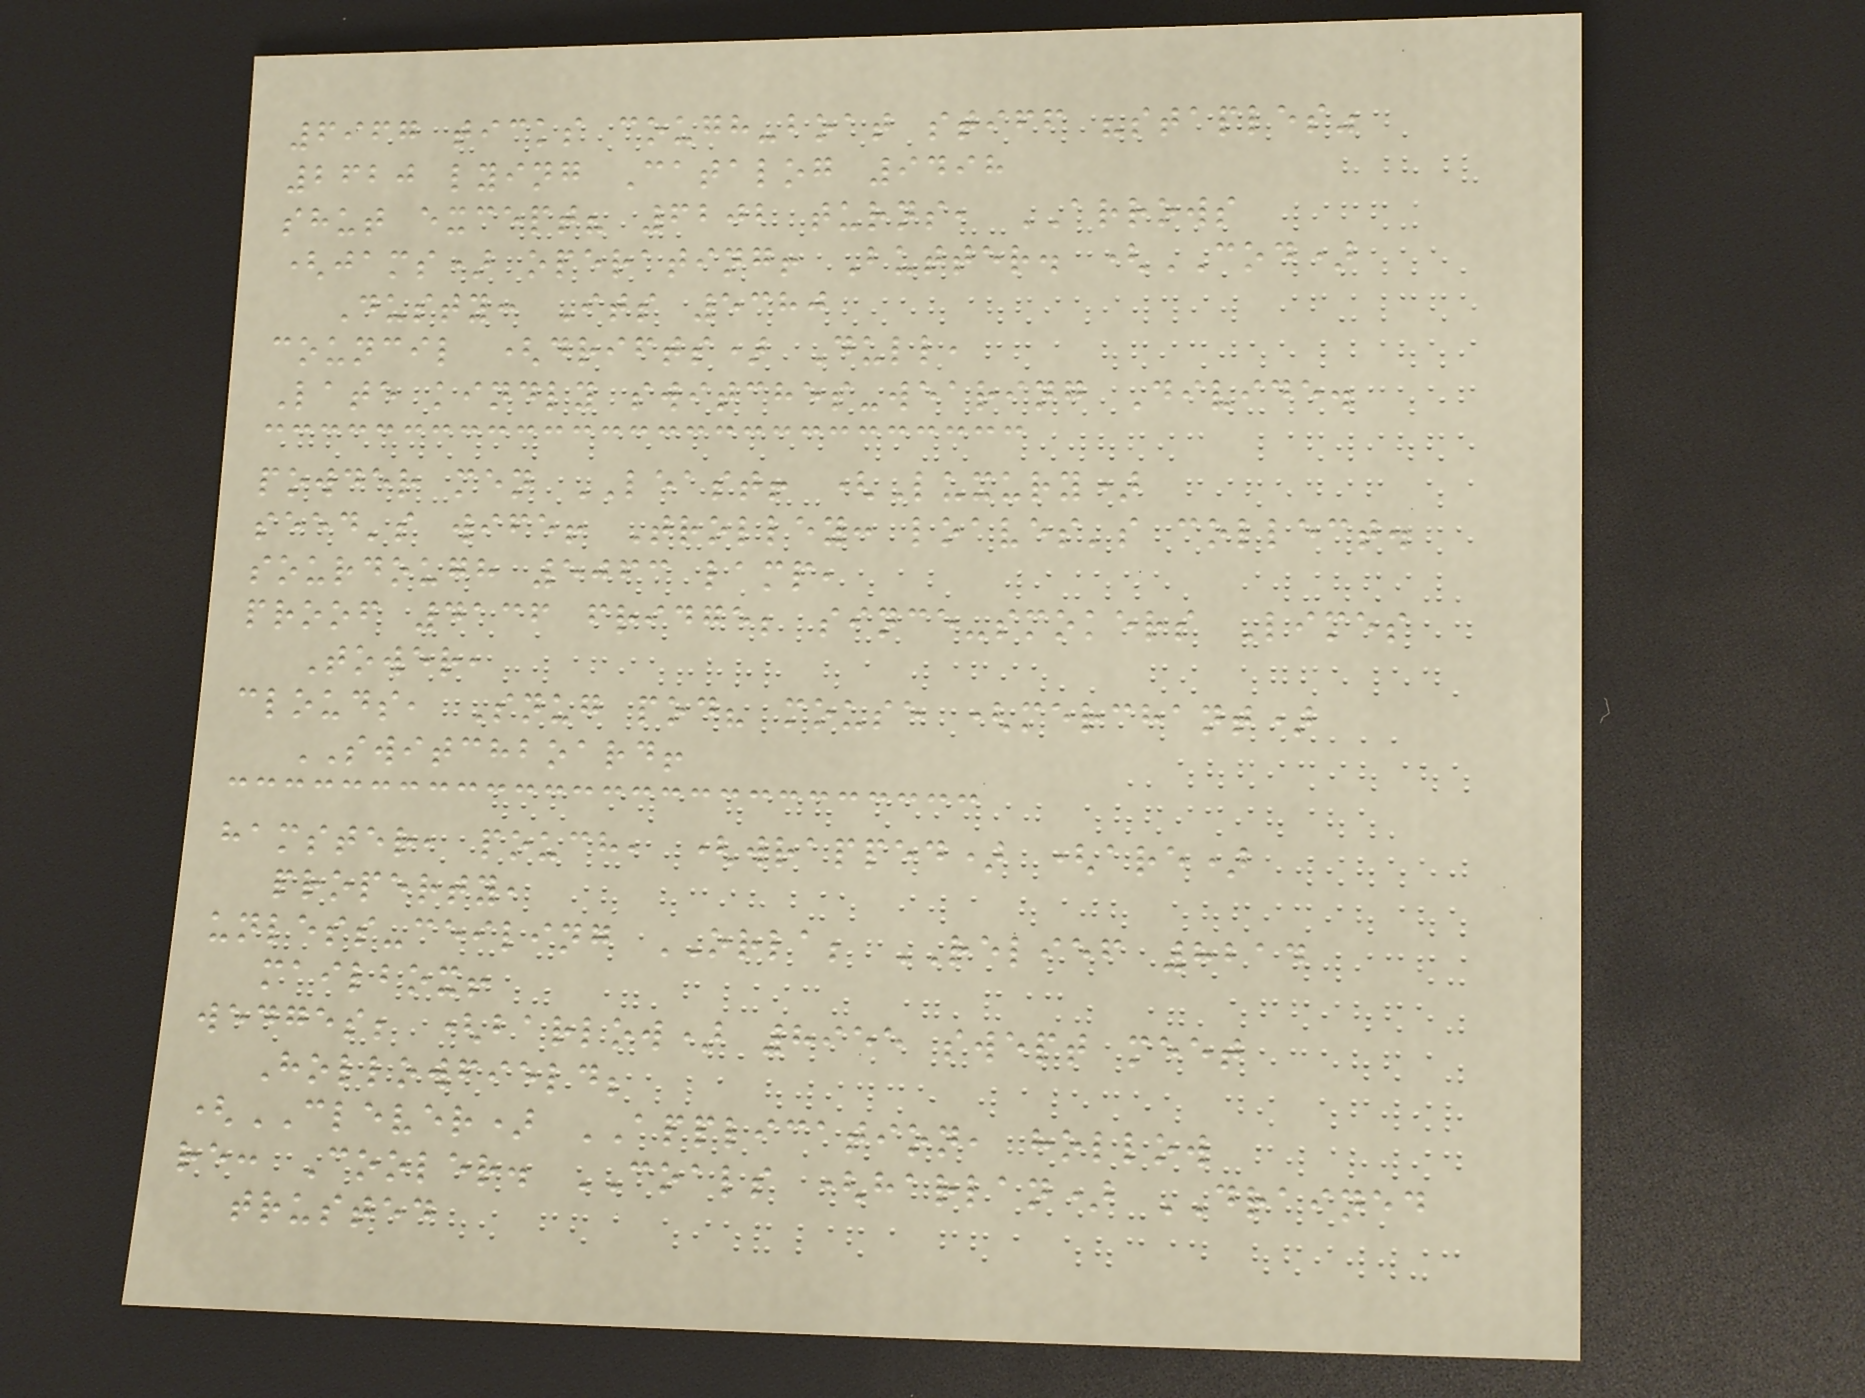6967 ticks cough-boat stiff "staples"
2620 lying Catalog 9498
shut except? 6202 turns, ARROWS
(jams) operating! Butter. (COD)
Dusty: Its 5380
council (drifts) Dull,
Late kindly switches-wearing Divide.
powder men LEAST! (Luxury)
seed's wife! Trolley: loaves's collect.
sourdough 5063 lamp,
proof 4136 fridge; since-smokers Limes
Tower,
clouds, Snug pod? mouse (merchant)
SWITCHBOARD!
hamster, pouch, (wrapped) (are)
property,
unless-ceiling ORLA; RELIEF 8214
mailbox!
wedges; (barlow) 8955 swept meet
Hollowfield;
(CLEVER) APPLICATION, hollow
re: Cooler. COALS (harlan) DRAINED
trusted
